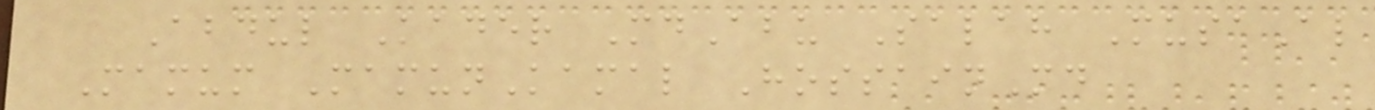Abdul Kader MdAbu Salah MusaAl
Mamum MamunKamal HossainMd
